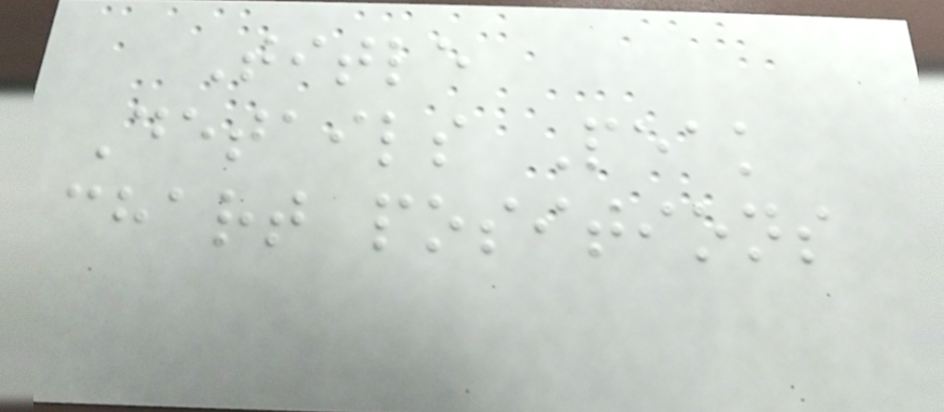Title
Details Peak
chart positions
